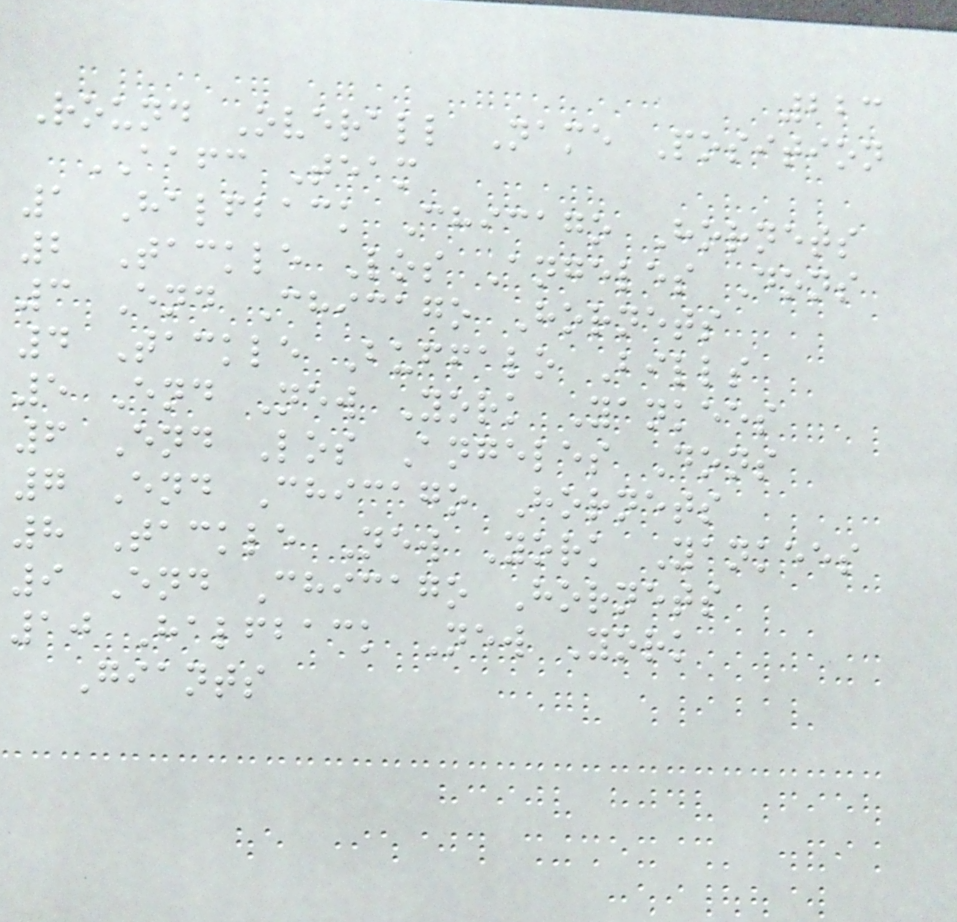223
Round Overall Name Position
AAFC Team
1 Halfback Chicago Hornets
2 Tackle Los Angeles Dons
3 End Chicago Hornets
4 Tackle Buffalo Bills
5 End New York Yankees
6 End Los Angeles Dons
7 End Chicago Hornets
8 Tackle New York Yankees
9 End Chicago Hornets
10 Halfback New York
Giants
